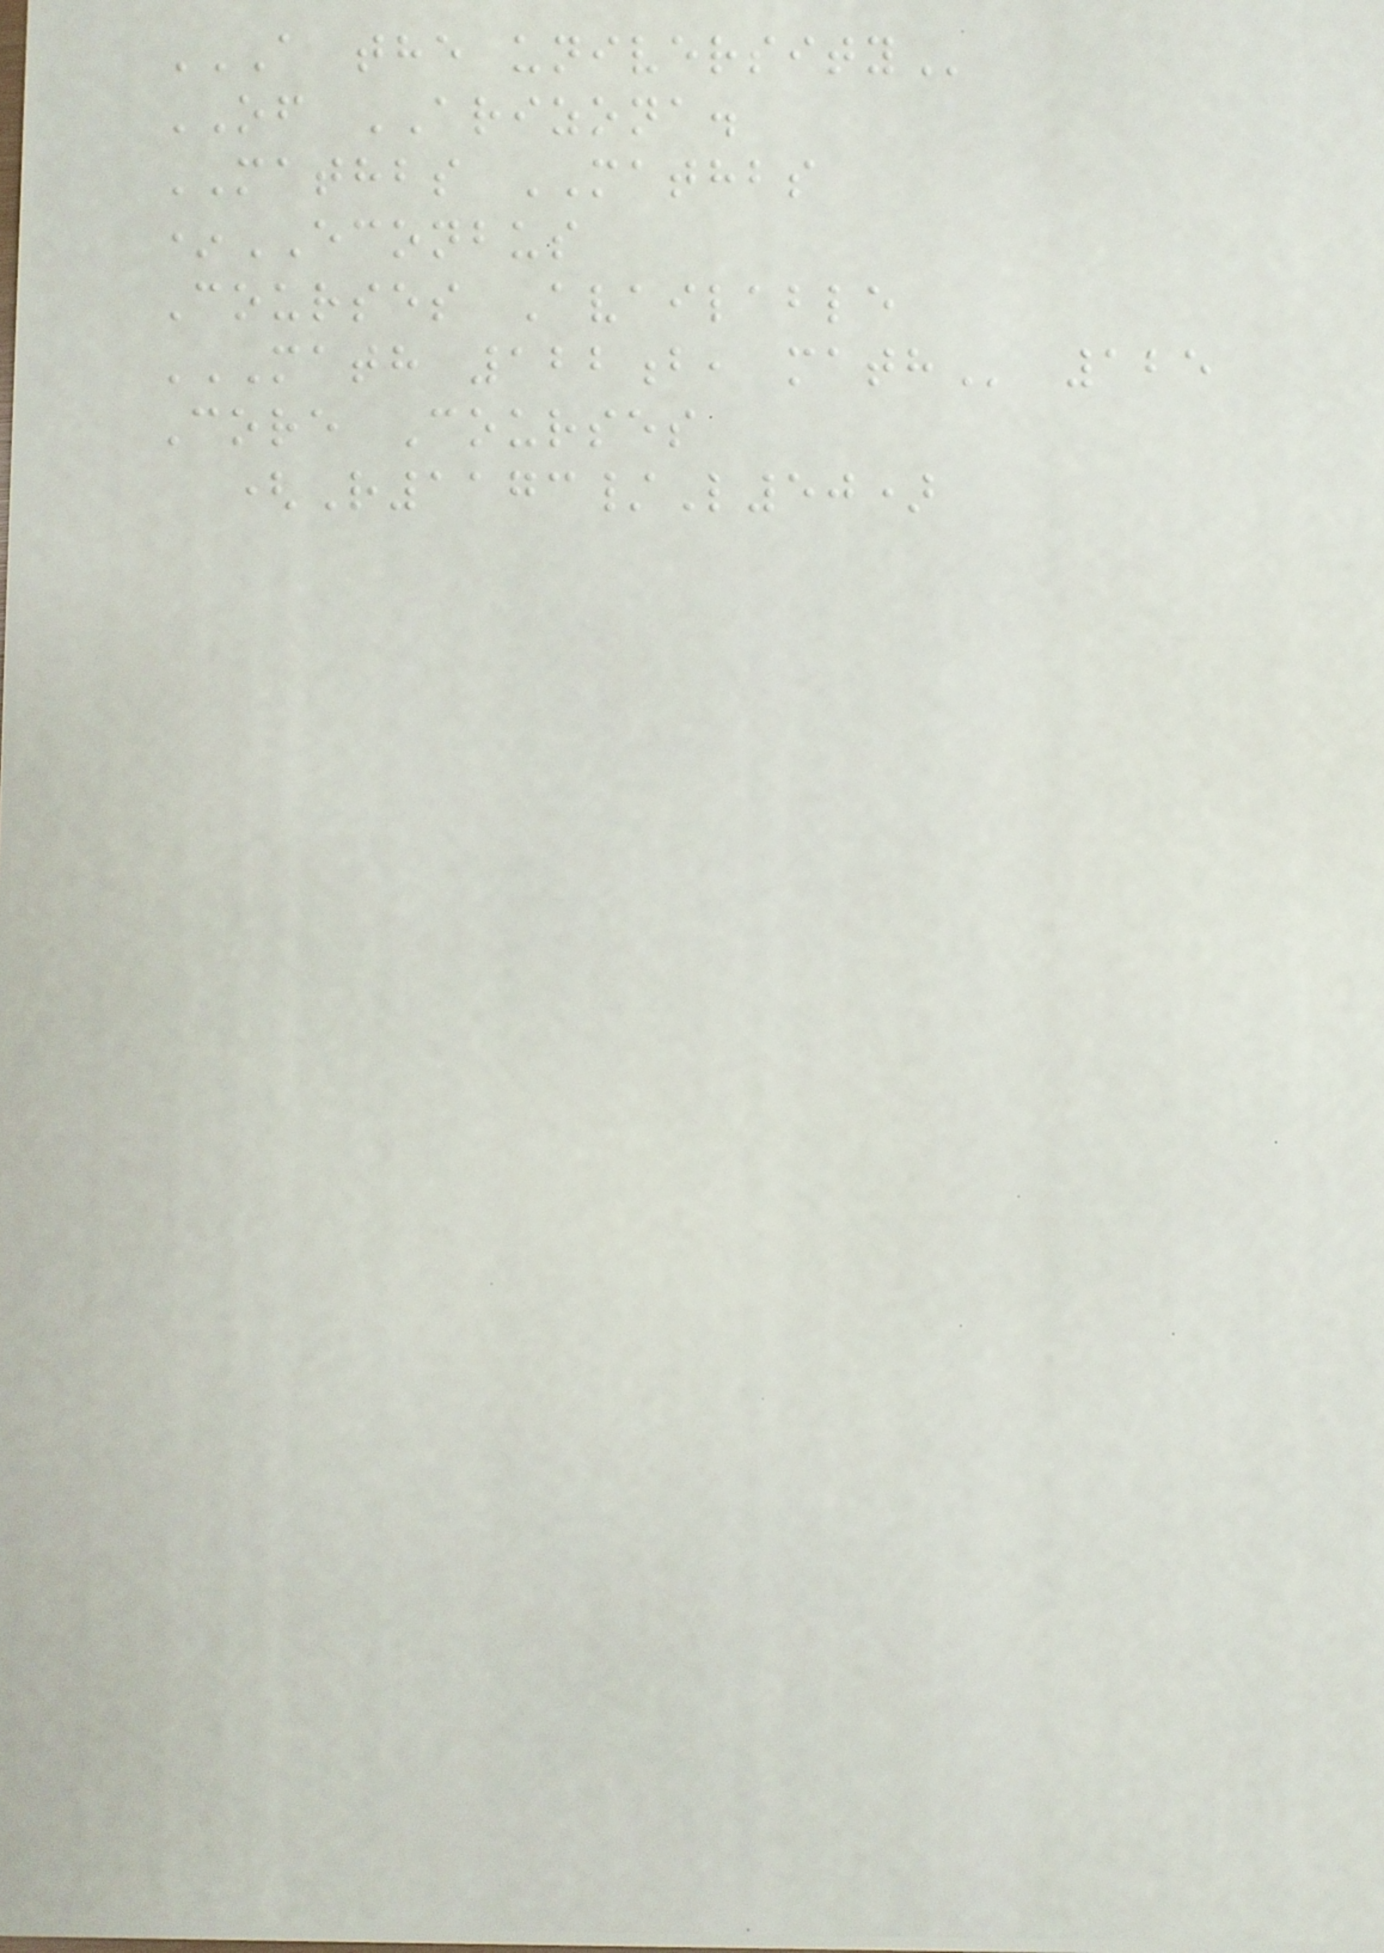A THE UNIVERSITY
OF ARIZONA.
MATHBS MATHBS
*ECONBUS
Courses Available
MATH 122B, MATH 125
Core Courses
(R1173/L50)
